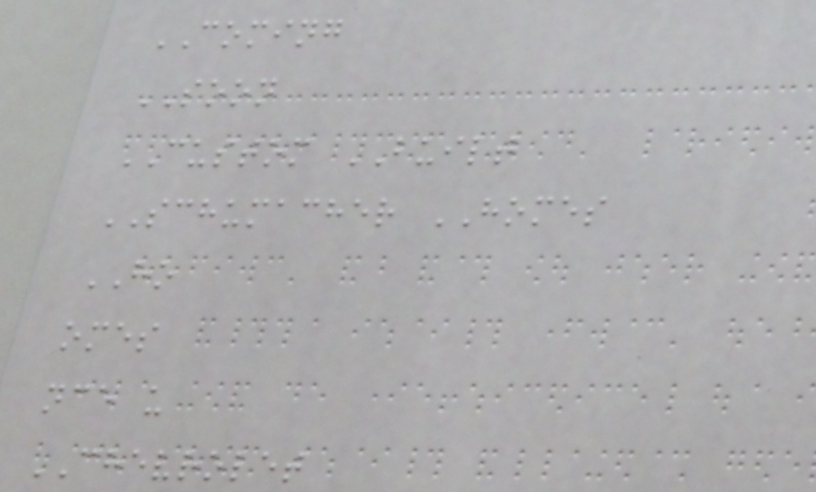COMING
SOON
CUSTOM BUILT
SCHUMACHER HOMES
HO
omes
nce u
CHEVROLET
